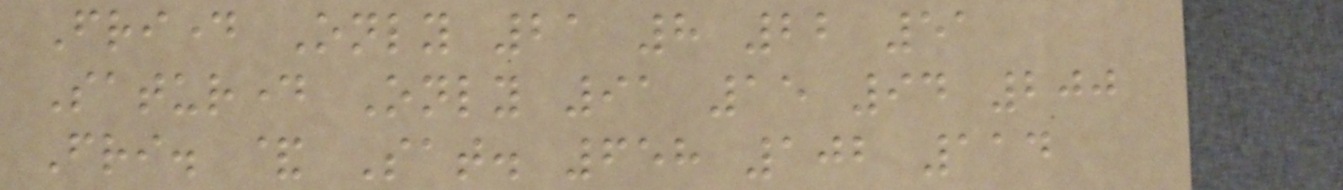Friday Only 21 8 22 51
Saturday Only 91 15 94 200
Fri. & Sat. 658 102 114
